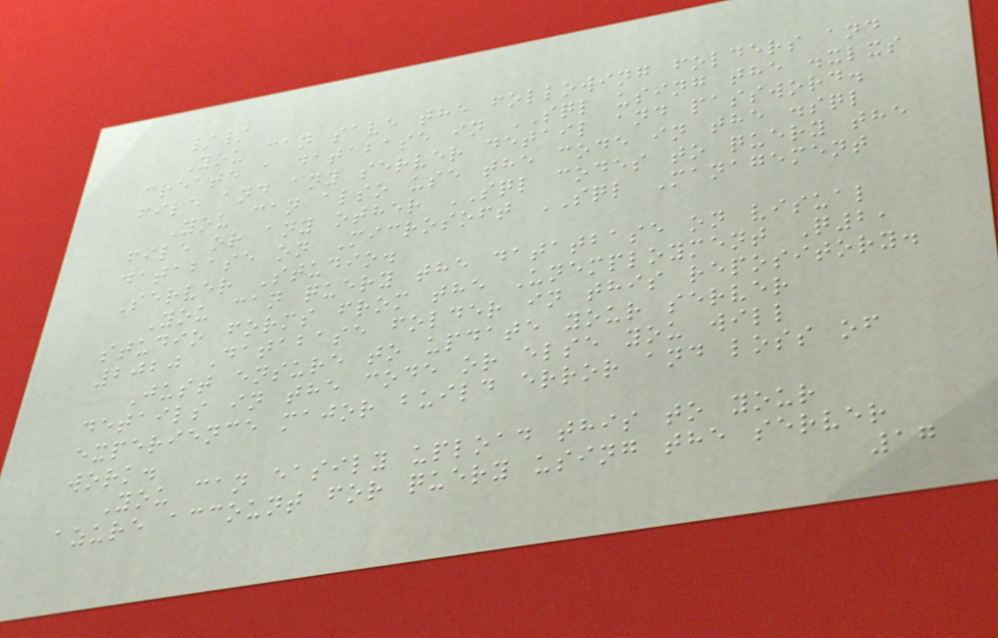//
You can save the following folders and
create a database in SQL using the .xlxs
file and any server detail and password.
You can also use the code in the .sql
file or any other SQL codes to query the
database on Microsoft SQL Management
Server Studio.
You can query the datatbase on visual
studio forms from the Unemployment Q2,
2020 Database folder in this repository.
Just ensure to update your server
details in the code or else you will
experience major build error and loss of
work.
You can easily upload this to your
azure account for query using the server
17
